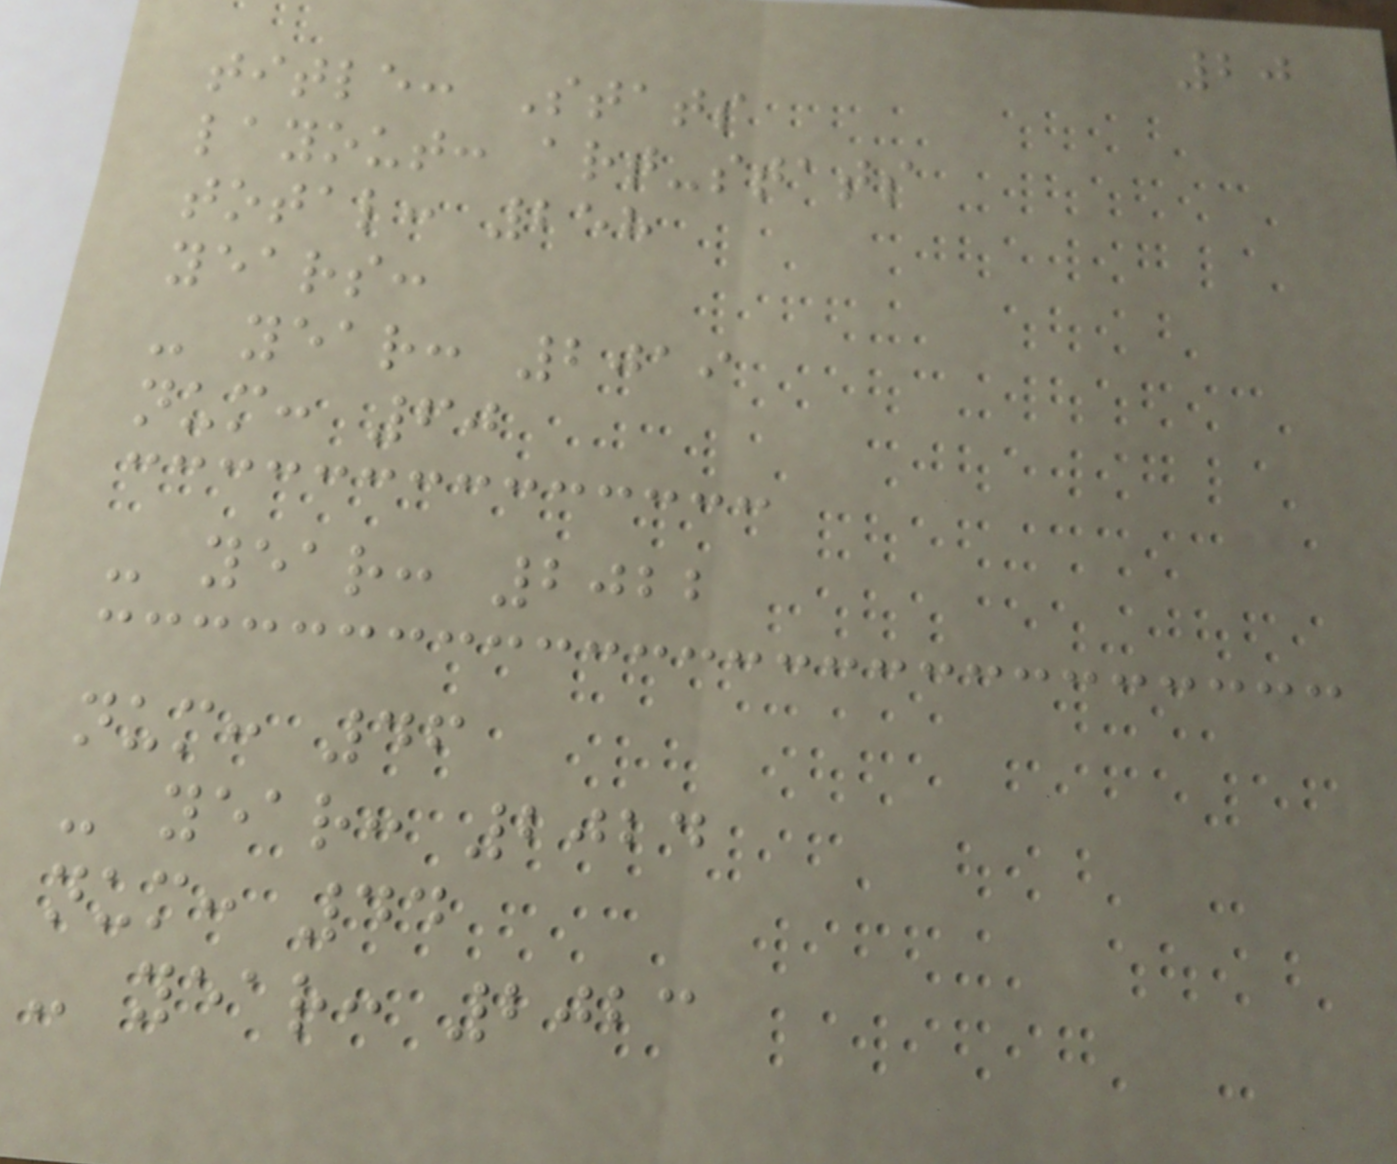20
title: Stats
layout: art-stats
total: 258
years:
- year: 2019
num: 60
- year: 2022
num: 46
- year: 2024
num: 44
- year: 2023
